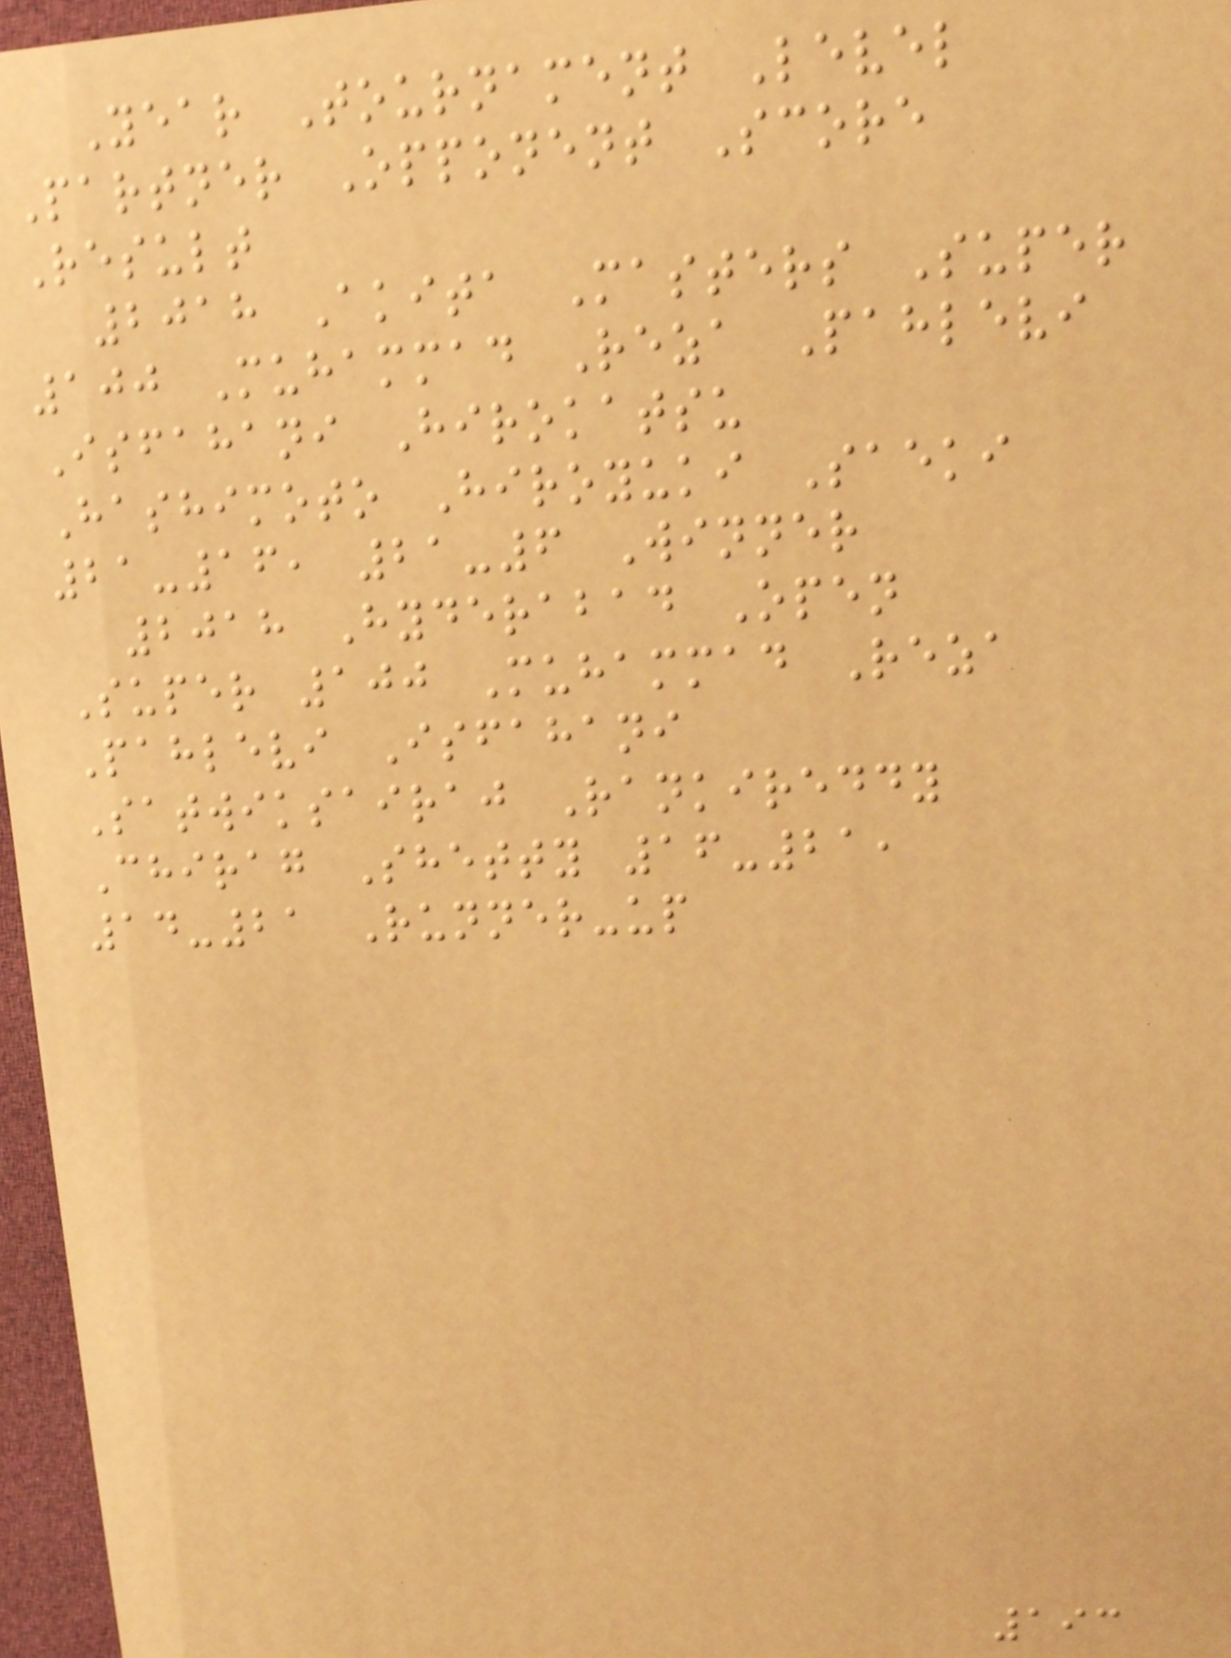Year Tournament Level
Partner Opponent Score
Result
2018 Akita Masters Super
100 Muhammad Reza Pahlevi
Isfahani Hirokatsu
Hashimoto Hiroyuki Saeki
21-16, 21-6 Winner
2018 Hyderabad Open
Super 100 Muhammad Reza
Pahlevi Isfahani
Satwiksairaj Rankireddy
Chirag Shetty 16-21,
14-21 Runner-up
193
